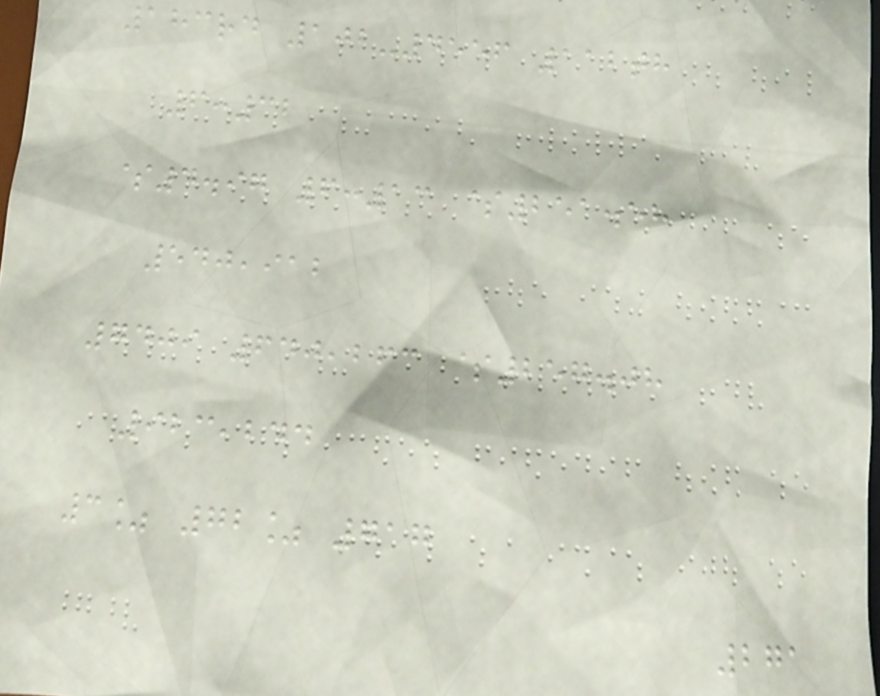183rd 102-4556 112th
6:32
$4.97 6:13 $251.58
540,912
7409 640,263 $257.08
923,244
3% 72% 717
271
